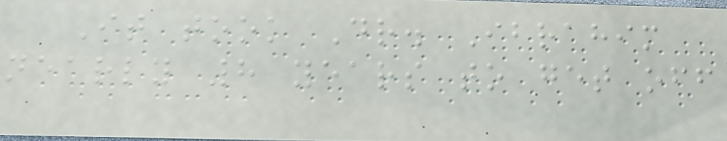It took Dr. Ibrahim
nearly 8 years to get off
